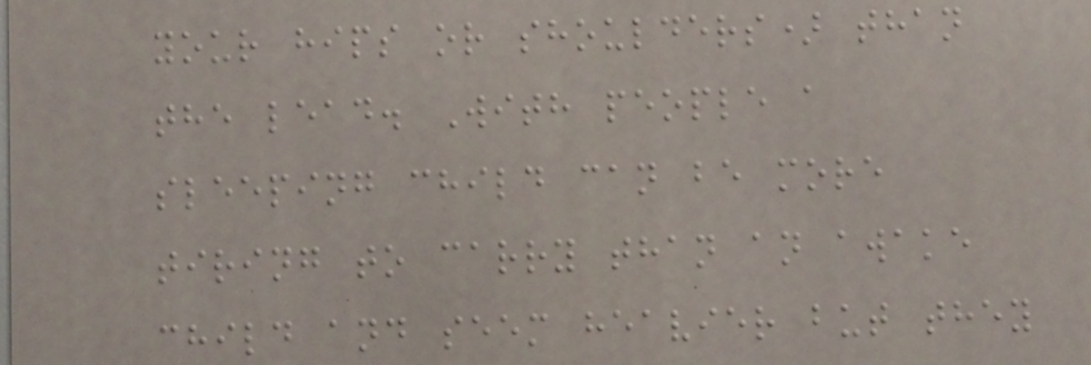your hips or shoulders) than
the lead. With people a
sleeping child can be more
tiring to carry than an awake
child and seem heavier but they
